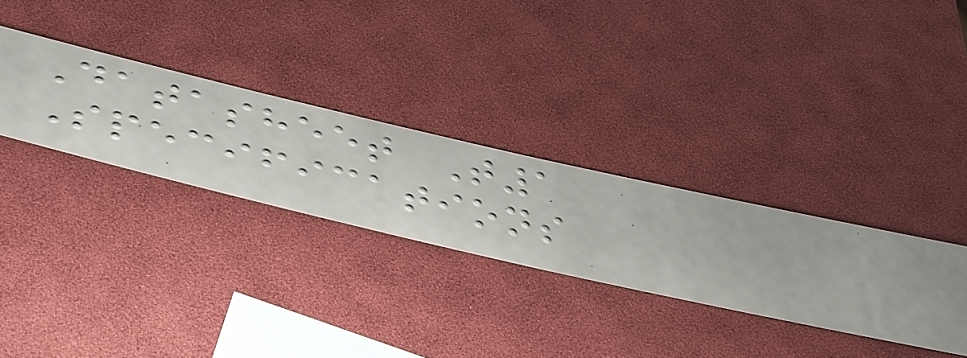Datasheet T1
Specifications
